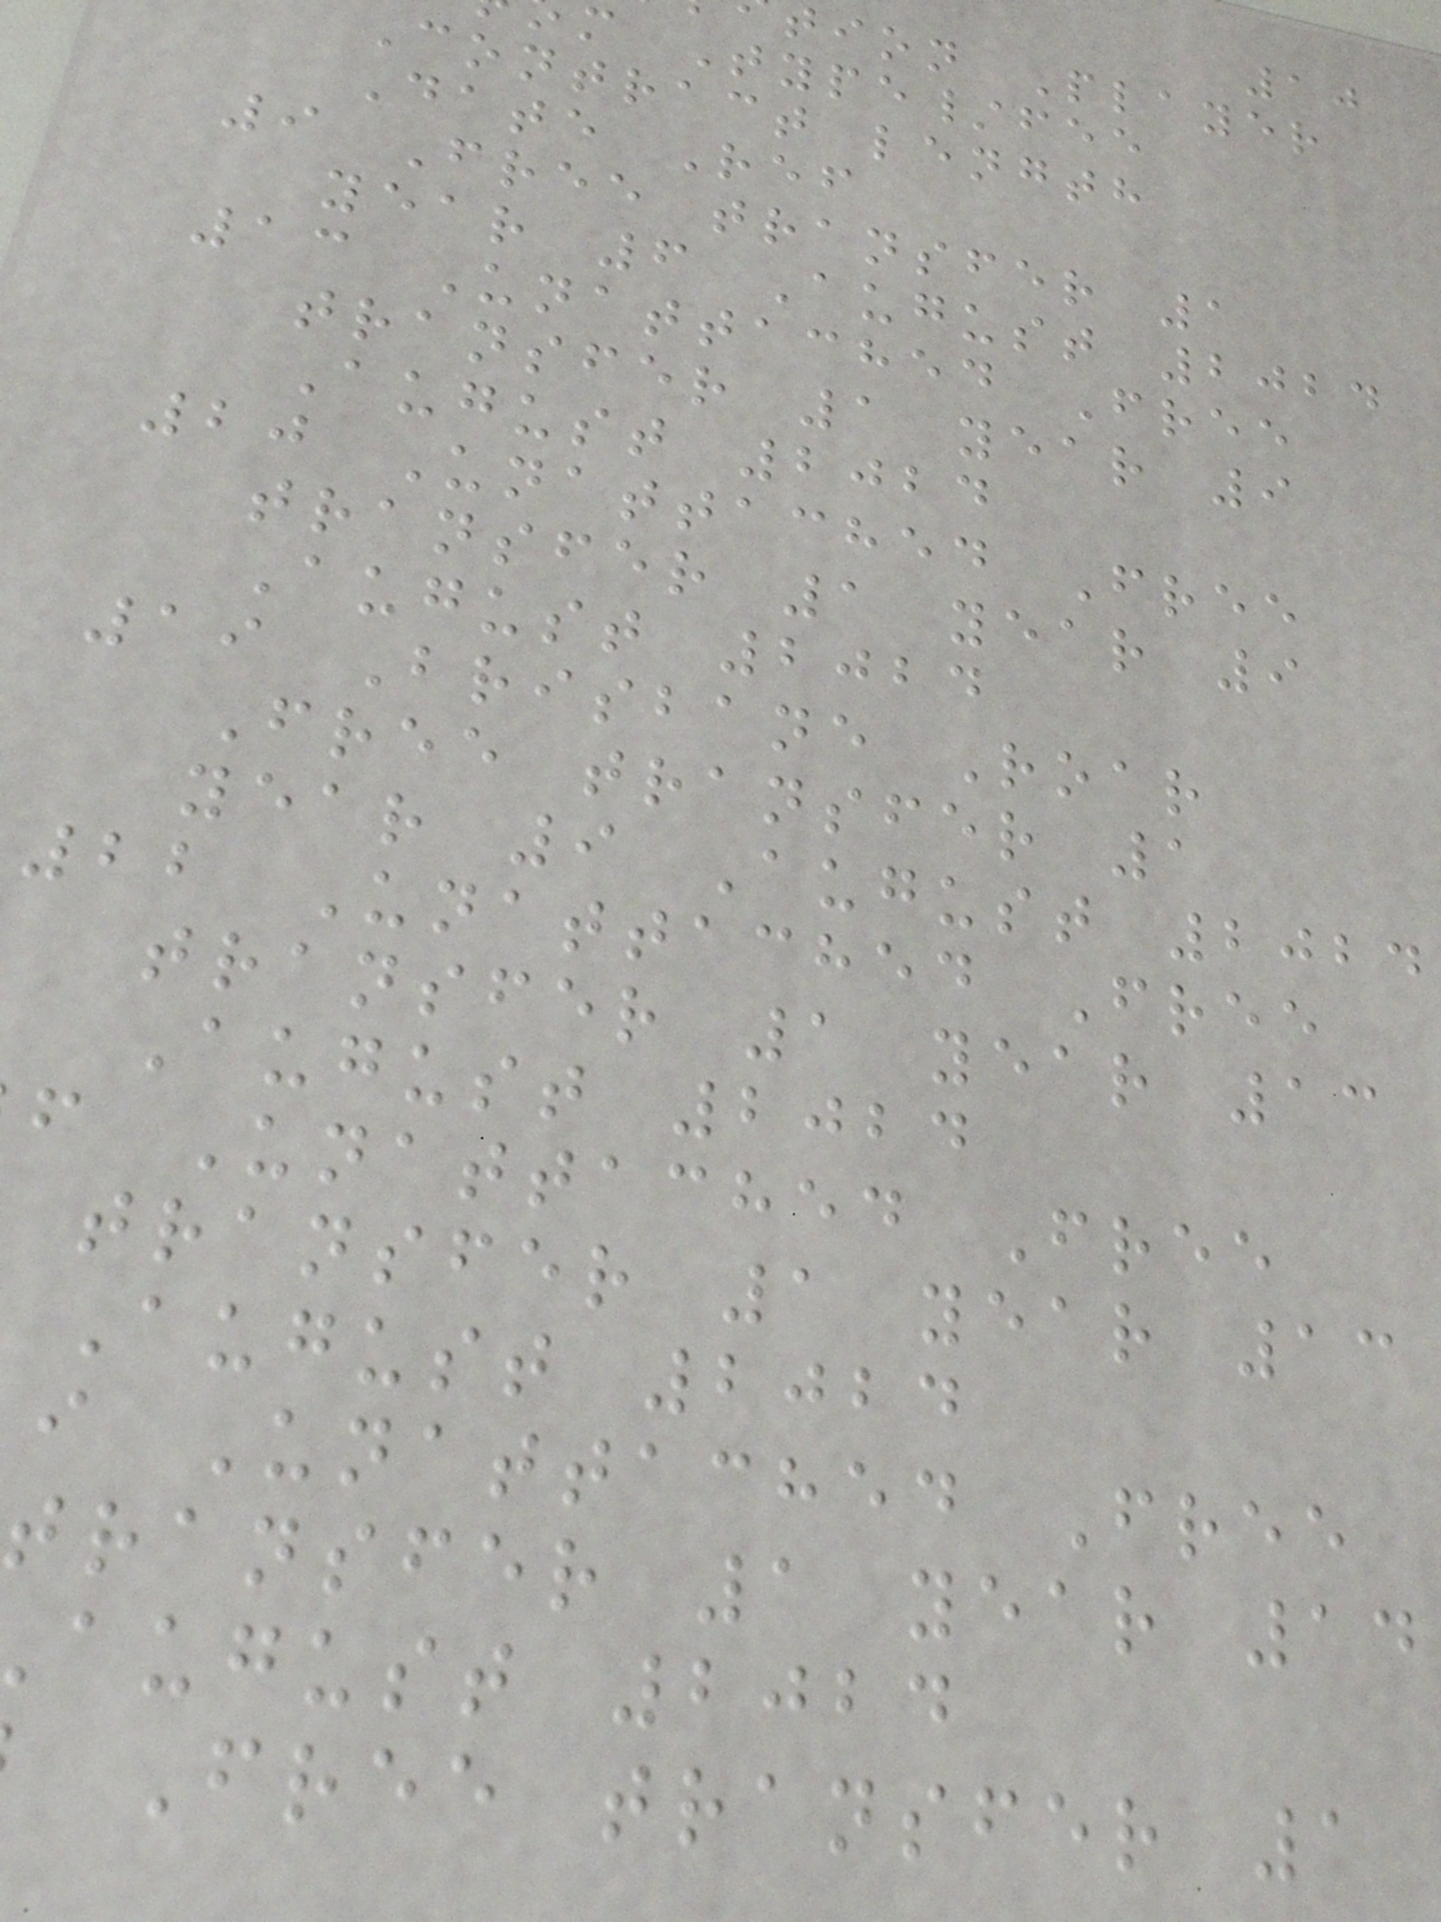10
tion Player
m Type/fee
Contract length
Date Ref
9 Free transfer 1
year 6 August 2024
13 Unattached Free
transfer 1 year 9
August 2024
20 Unattached Free
transfer 1 year 9
August 2024
19 Brisbane Roar
Free transfer 1
year 9 August 2024
22 Unattached Free
transfer 1 year 13
August 2024
f Unattached Free
transfer 1 year 13
August 2024
i Unattached Free
transfer 1 year 14
august 2024
Free transfer 1
